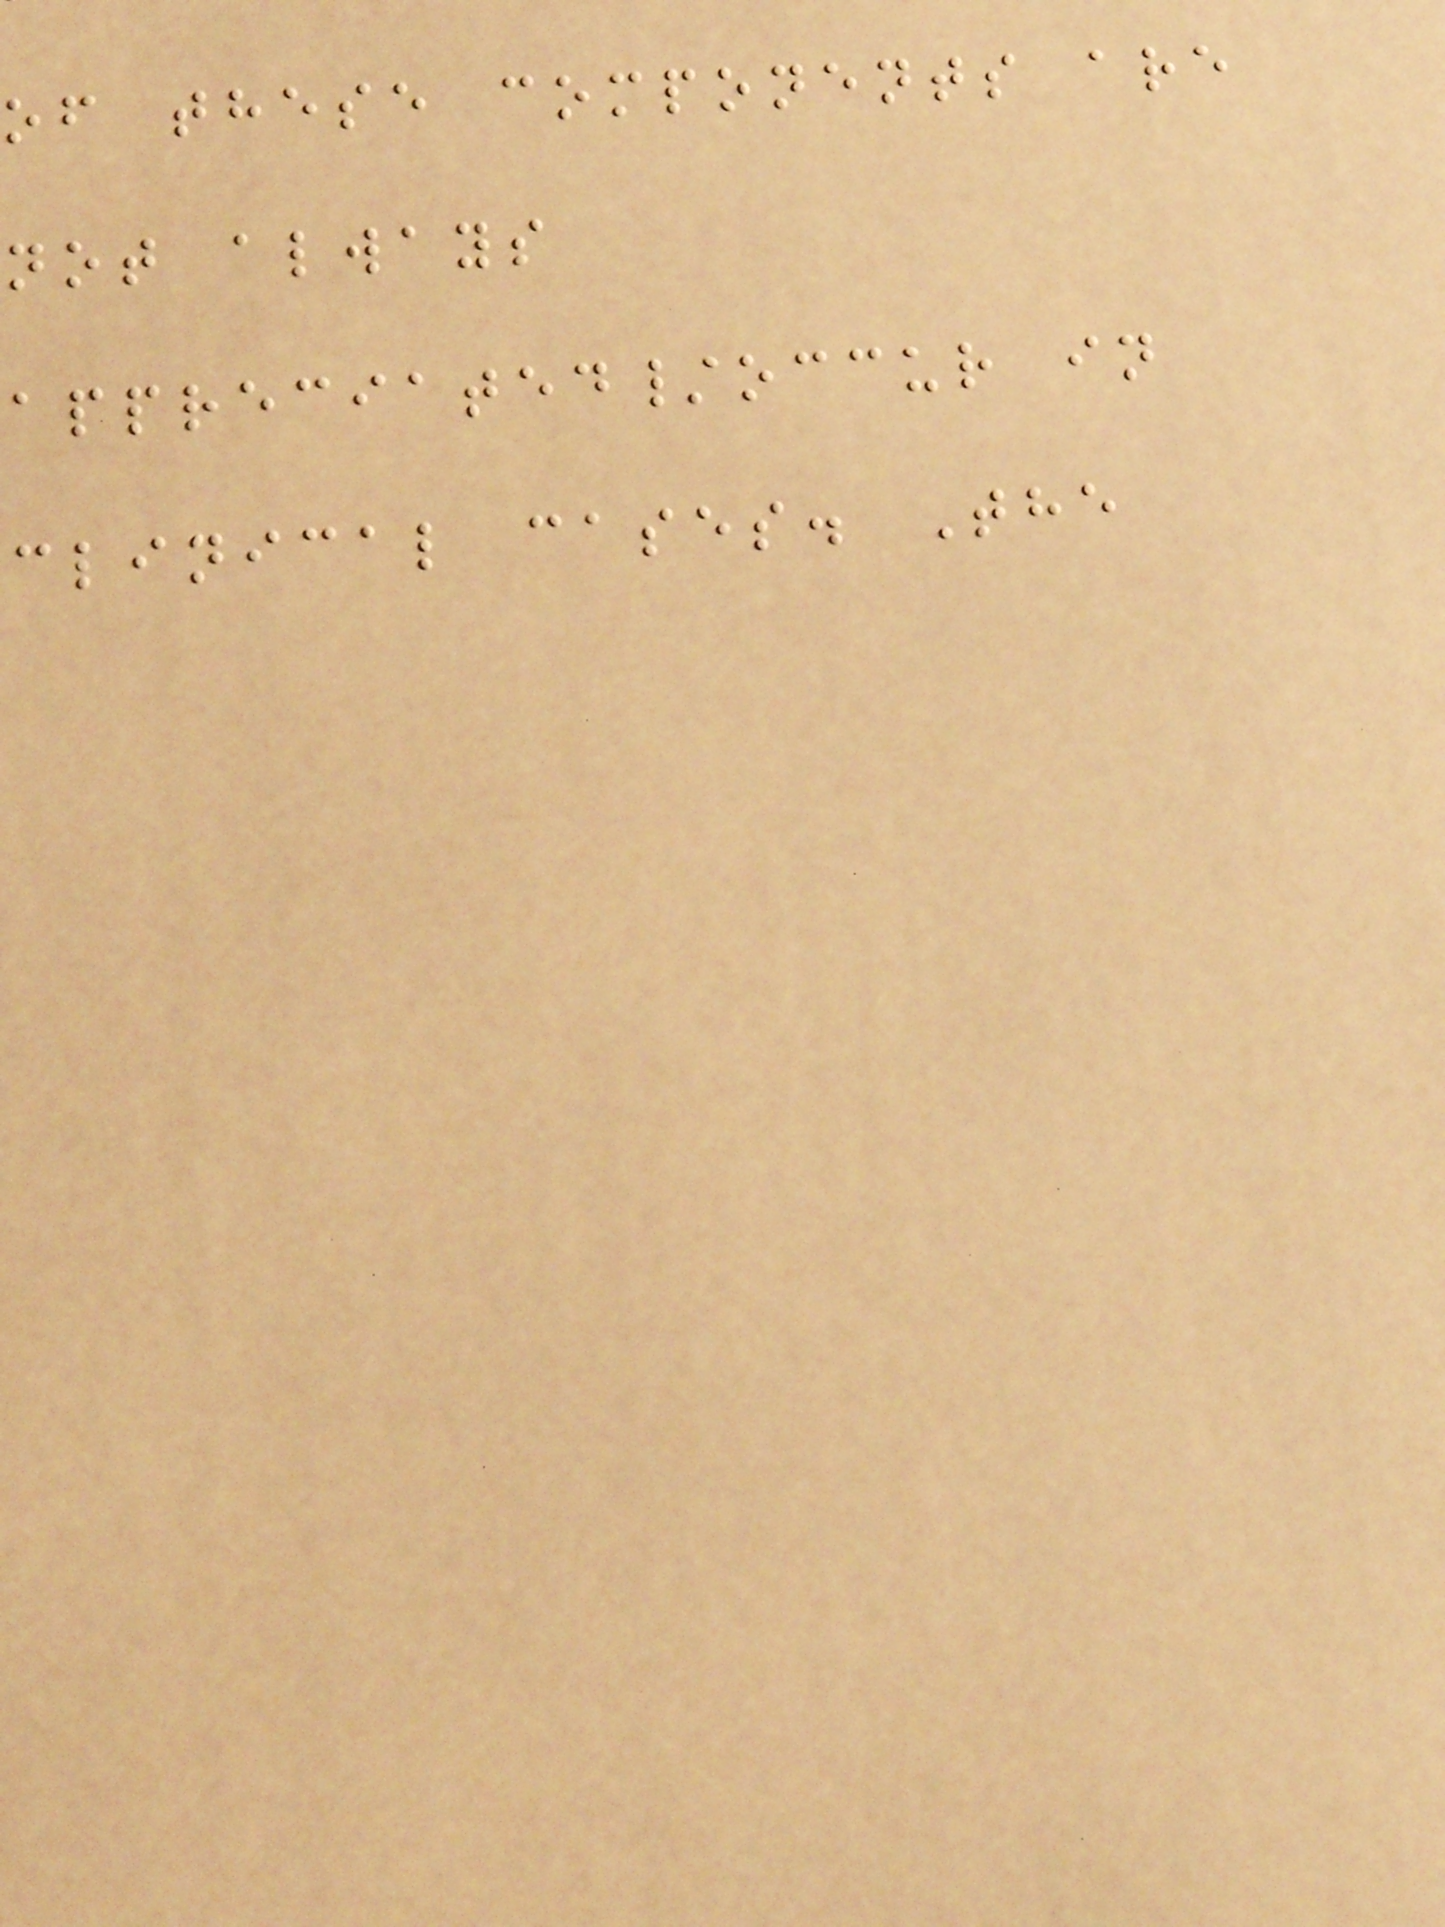of these components are
not always
appreciated/occur in
clinical cases. The
